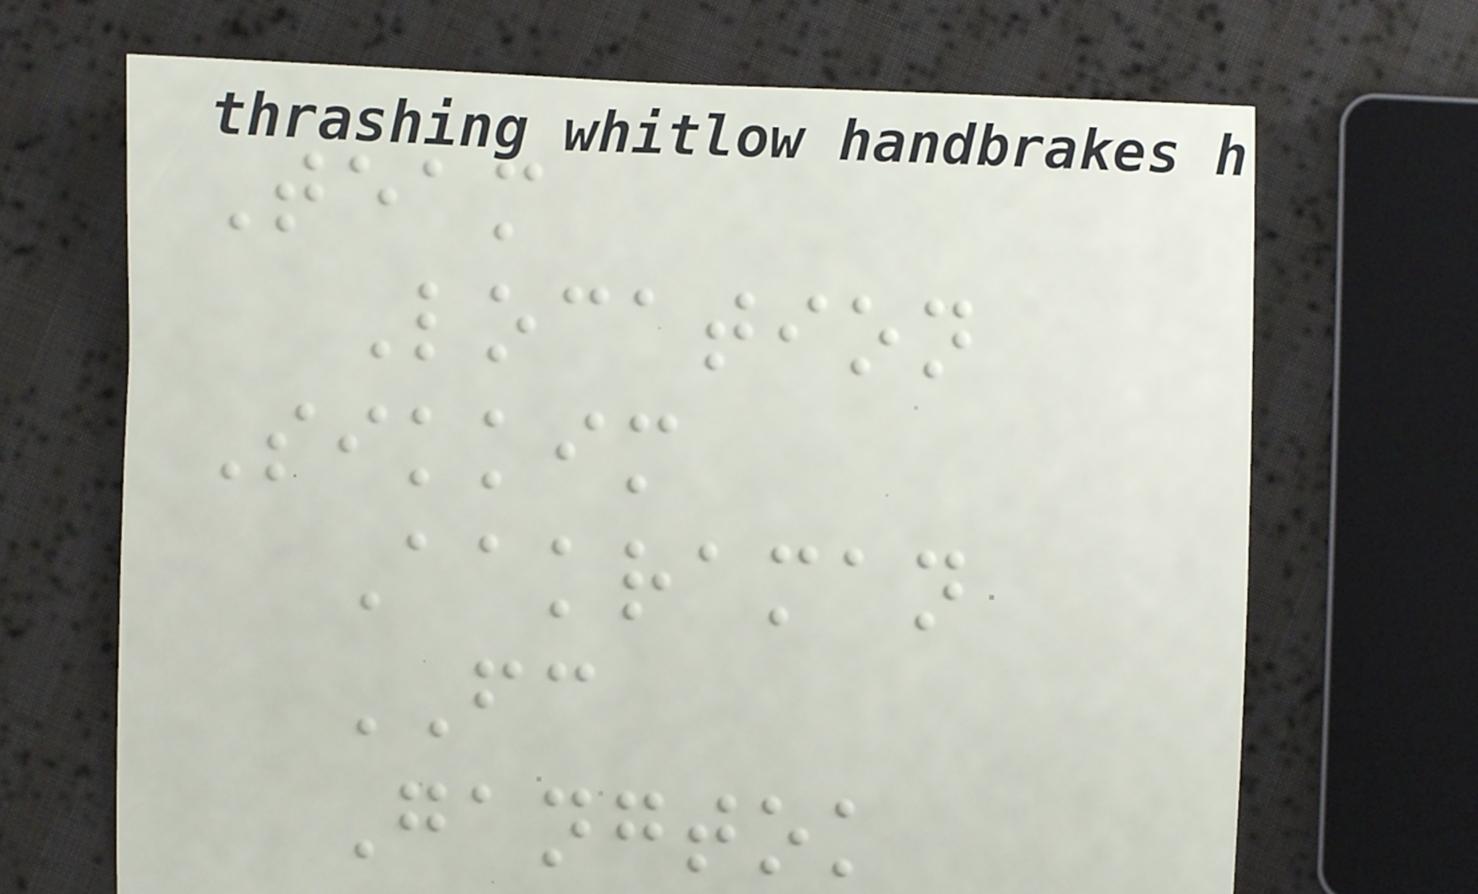Team
Location
Sikkim
Aakraman
FC
Gangtok
